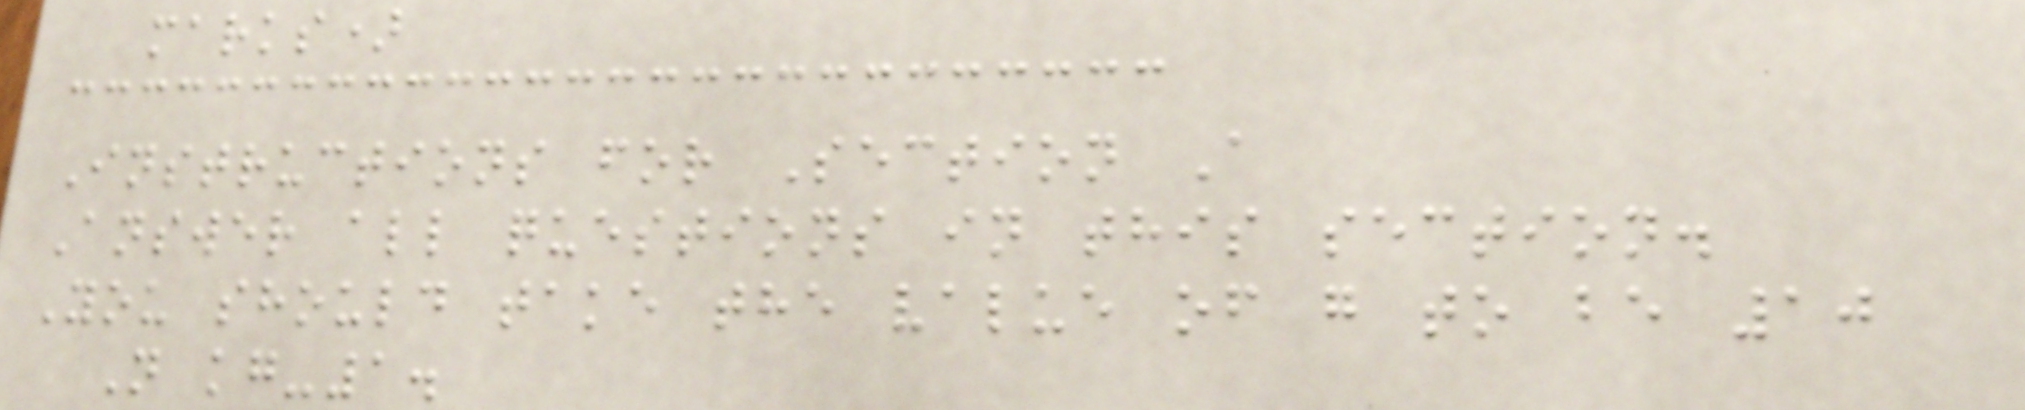marks)
Instructions for Section A
Answer all questions in this section.
You should take the value of g to be 10
N kg-1.
